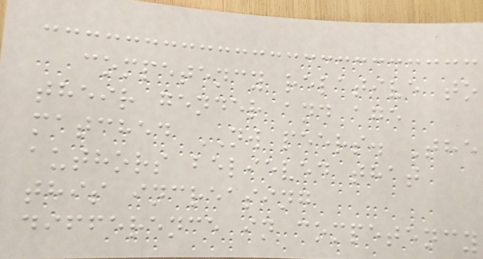competency relative to
their gender and age
matched NW peers. The
authors believed that
this increasing
difference in competency
